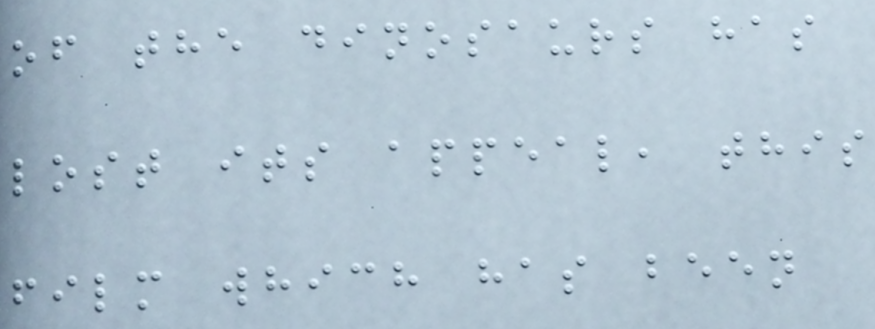of the dinosaurs has
lost its appeal, this
film which has been
